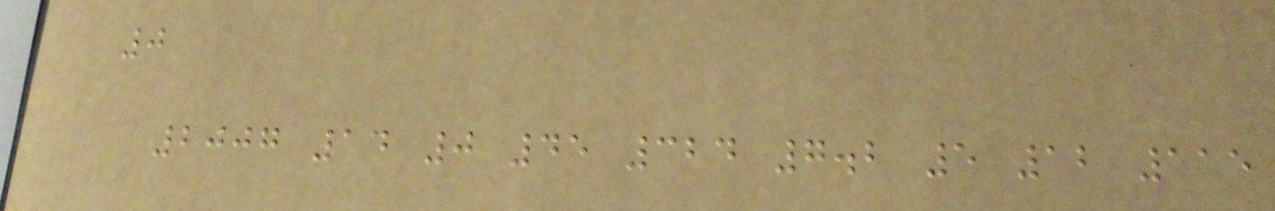0
2007 14 0 45 324 7.2 5 12 115
